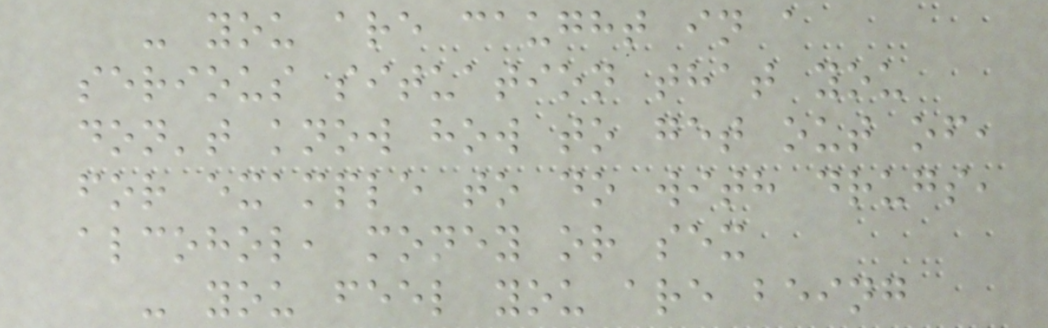- you are caught in a
serious situation that you
don't know how to get out of,
for example to do with drugs,
alcohol, money or sex
- you feel you are being
